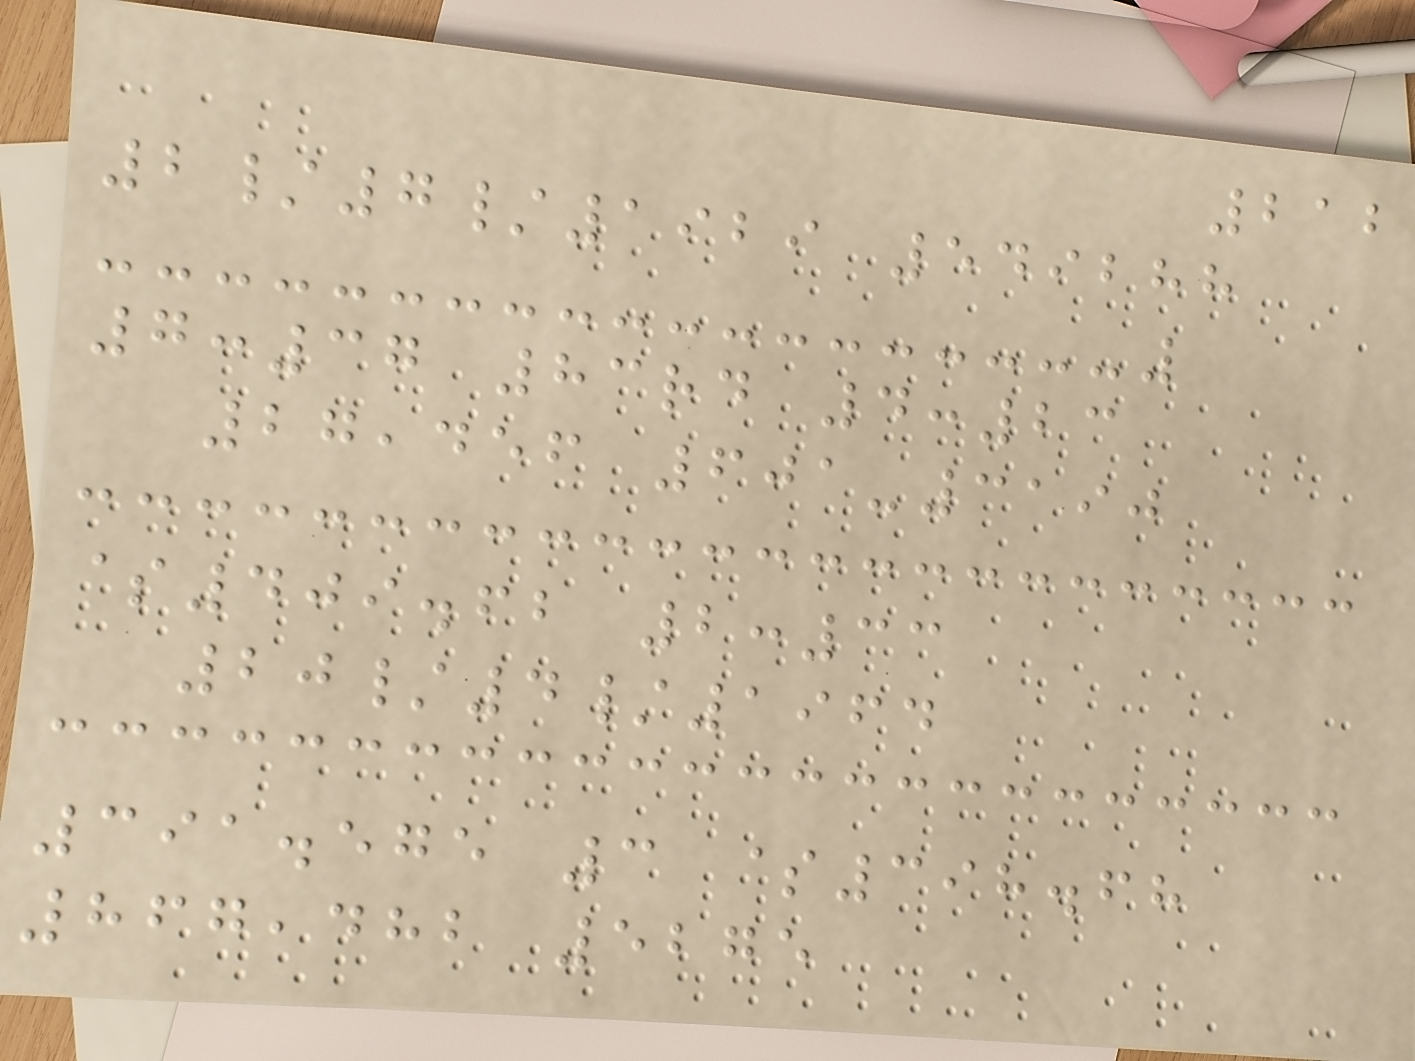212
2/7/1929 549288
7:37 83rd 4:23
27,456 601-3190
$409.62 2:33
20/4/1964
391.575 3 $398.68
867,482 5275
